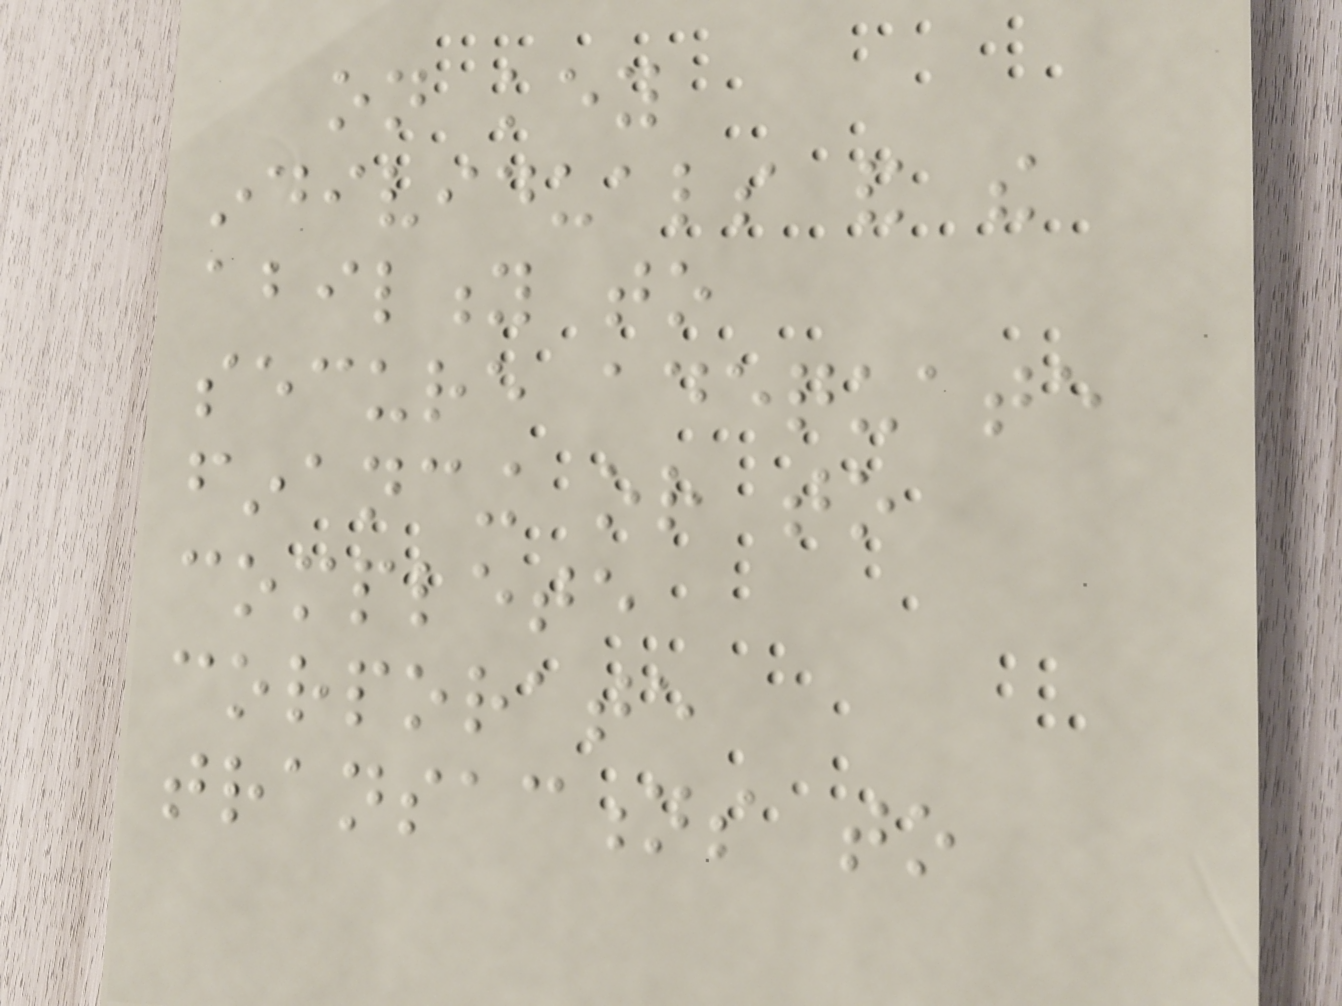on key
individuals and the
ability to
secure adequate
financing or to
complete
corporate
transactions to
